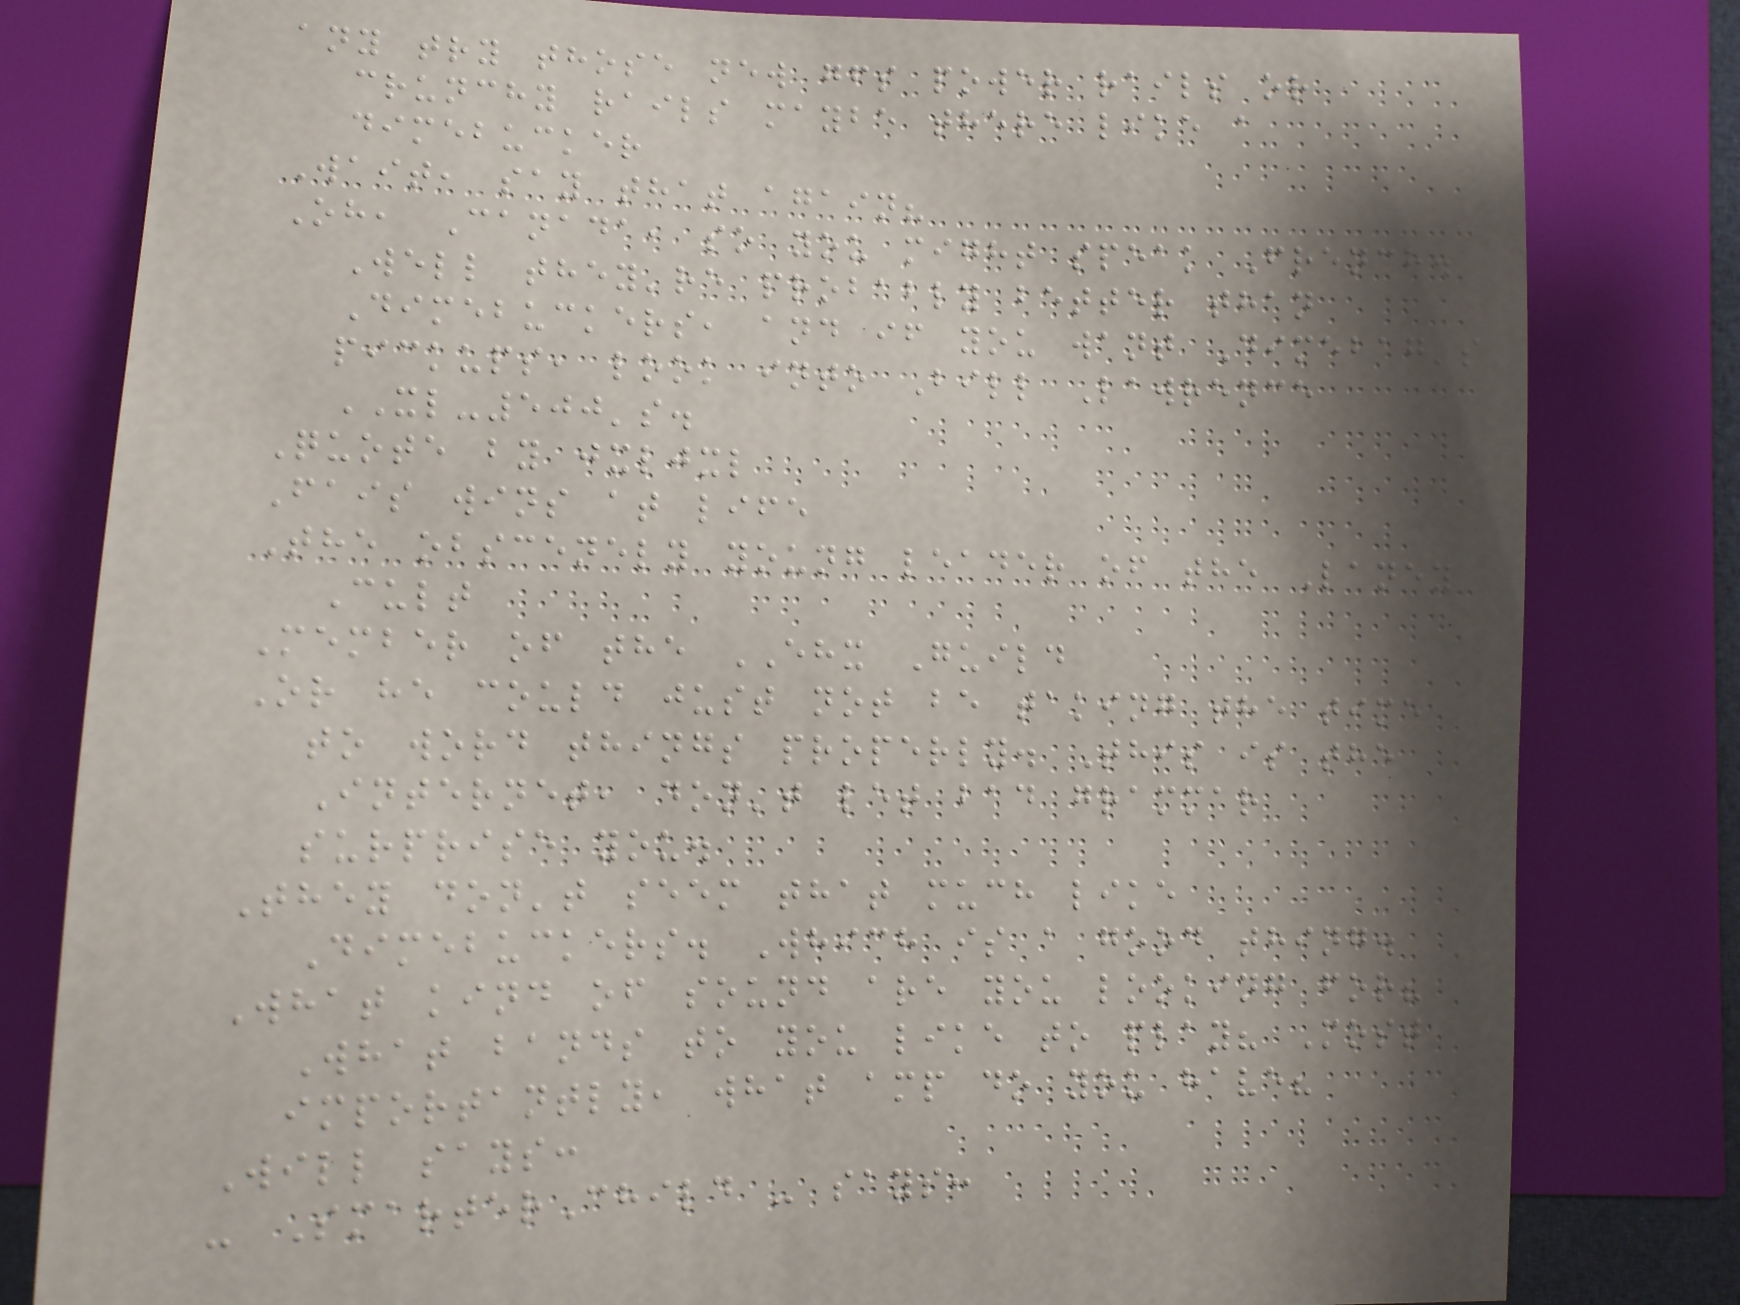any try those new gfs power rails or
crunchy rails maybe there like a
dimebucker
Wait, say that again?
Oh, Canada, so you might speak French.
Well they're probably better than
Dimebuckers, and if you want Dimebag's
pickups, look into Bill Lawrence
XL-500's.
Quote by jxljxl
Fais wins at life
The obscenely young leader of the Laney
Cult
Member of the EHX Guild
Or he could just not be taking the time
to word things properly. This is the
Internet, don't let bad grammar
surprise you.
They don't seem that much like
Dimebuckers. Which is a good thing.
What kind of sound are you looking for?
What bands to you like to play? Most
importantly, what amp do you have?
Will says:
- SmarterChild - says:
